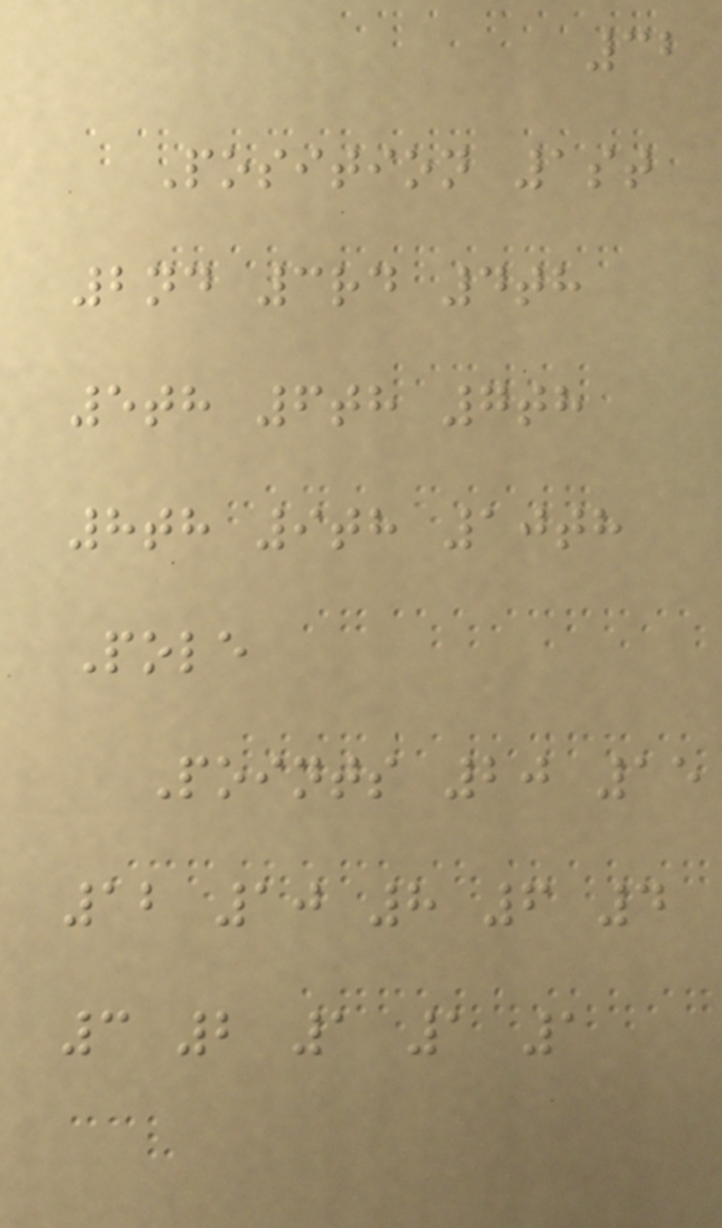32
Position 1st
2nd 3rd 4th
5th 6th 7th
8th 9th 10th
Pole
Points 20 15
12 10 8 6 4
3 2 1 1 1
